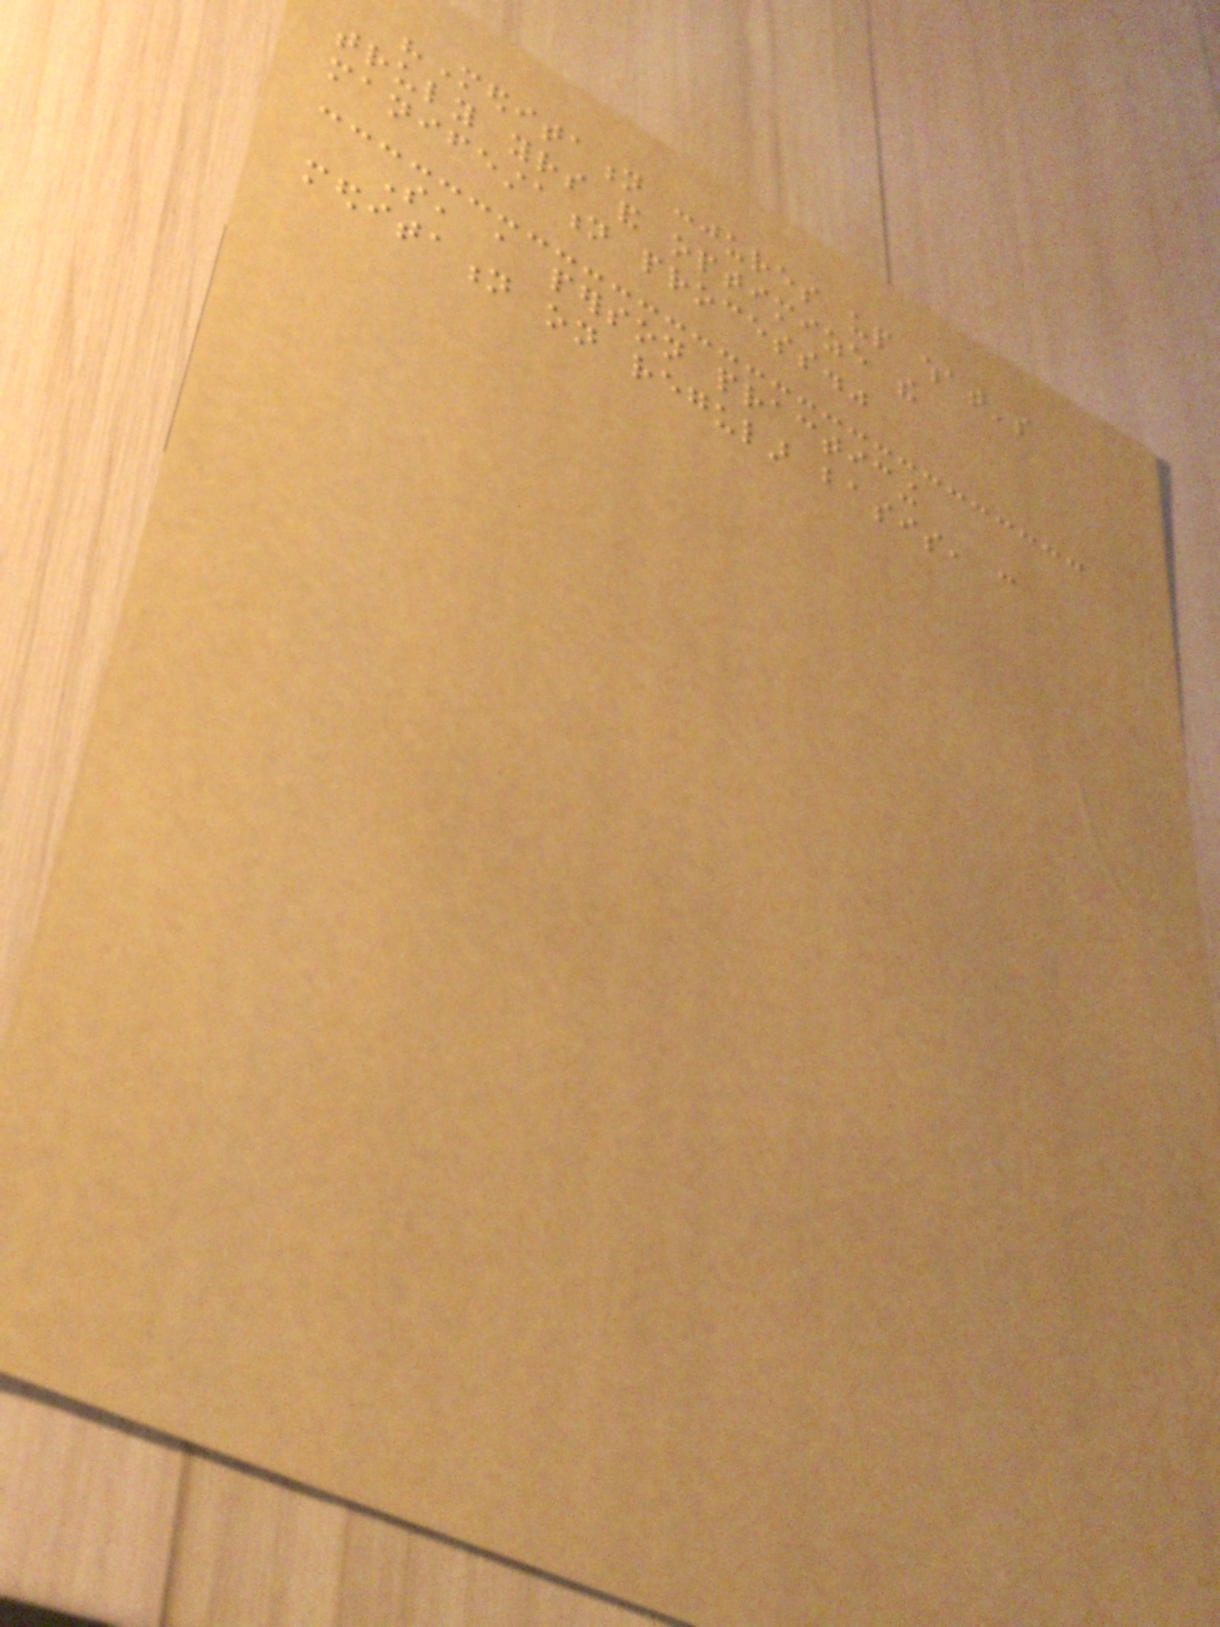"Meditation conjures up what's
truly yours and optimize the
manifestation process."
So, a person practicing
meditation on regular basis, can
